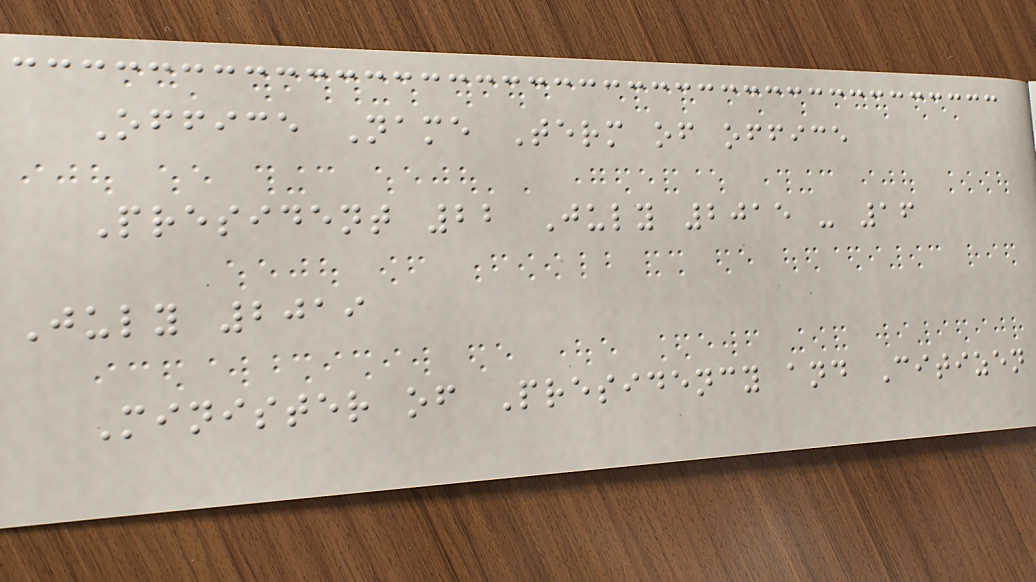Office Name Term of office
President 22 July 2015 - 16
July 2019
Minister of Presidency and Citizen
